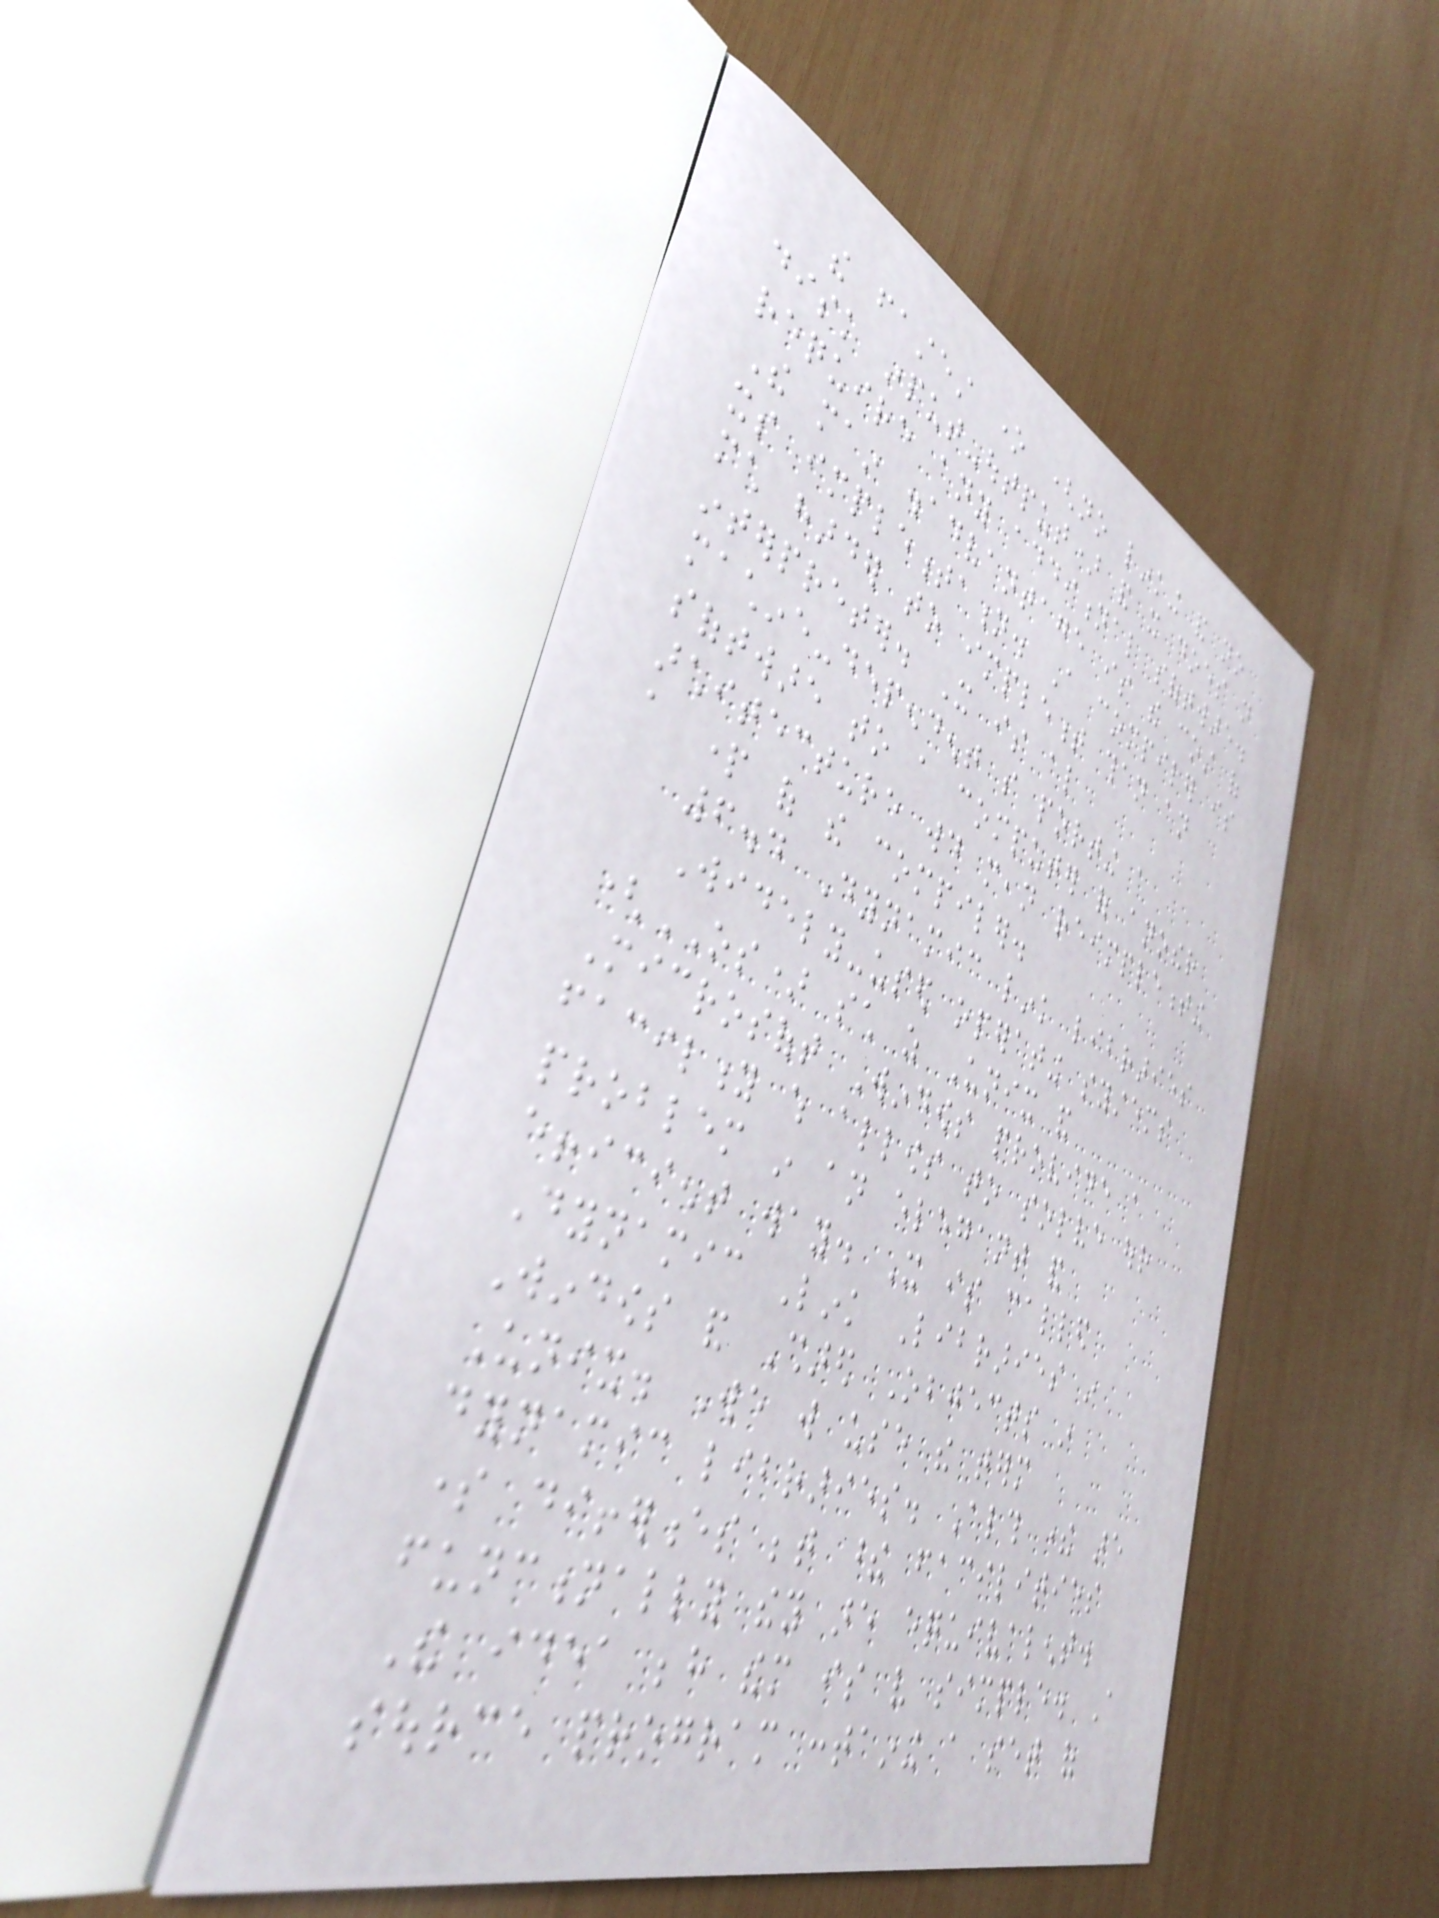the fastest one (no linking and no
disk input-output) and it does not
require any additional software.
The main disadvantage is the cost of
its implementation. A compiler is
much harder to implement than an
interpreter. It is also
machine-dependent so porting a
software to a computer of another
architecture would mean reimplementing
a part of the compiler.
6.4 Dynamic link libraries
Widely-used operating systems
(OS) such as Unix and
Microsoft Windows provide a
facility which allows to solve our
problem in an elegant and
efficient way. It is called
Dynamic Link Libraries in
Windows and Shared Objects in
Unix. We will use the term
dynamic libraries. Although there are
some differences between these facilities
functionally they are equivalent.
The idea behind them is very simple. A
source program containing a set of
